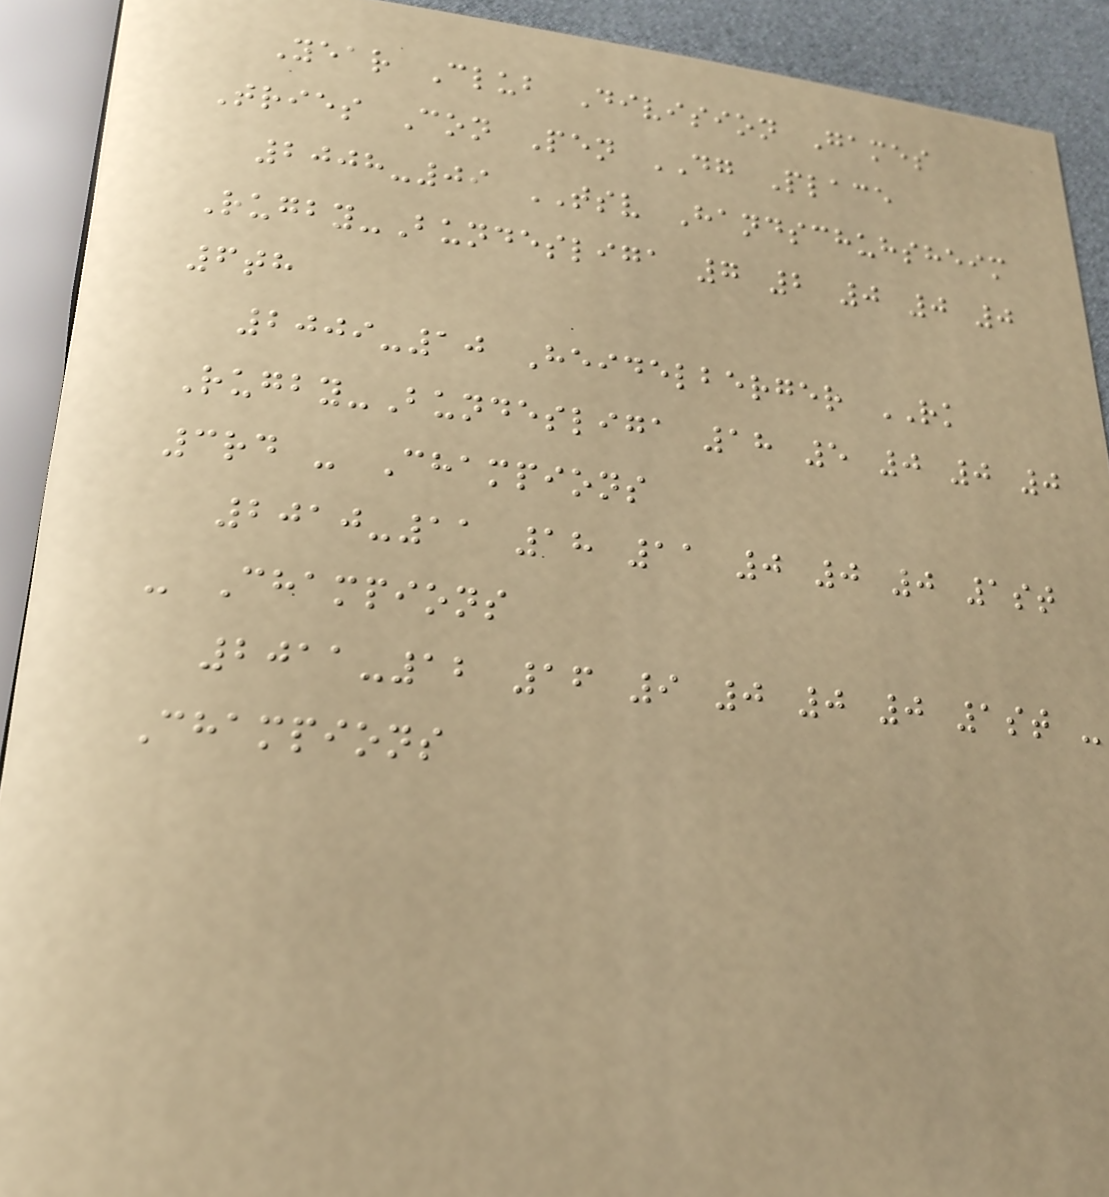Year Club Division Games
Tries Con Pen DG Place
2008-09 TSV Handschuhsheim
Rugby-Bundesliga 7 2 0 0 0
6th
2009-10 Heidelberger RK
Rugby-Bundesliga 18 5 0 0 0
3rd - Champions
2010-11 18 11 0 0 0 1st
- Champions
2011-12 16 9 0 0 0 1st -
Champions
